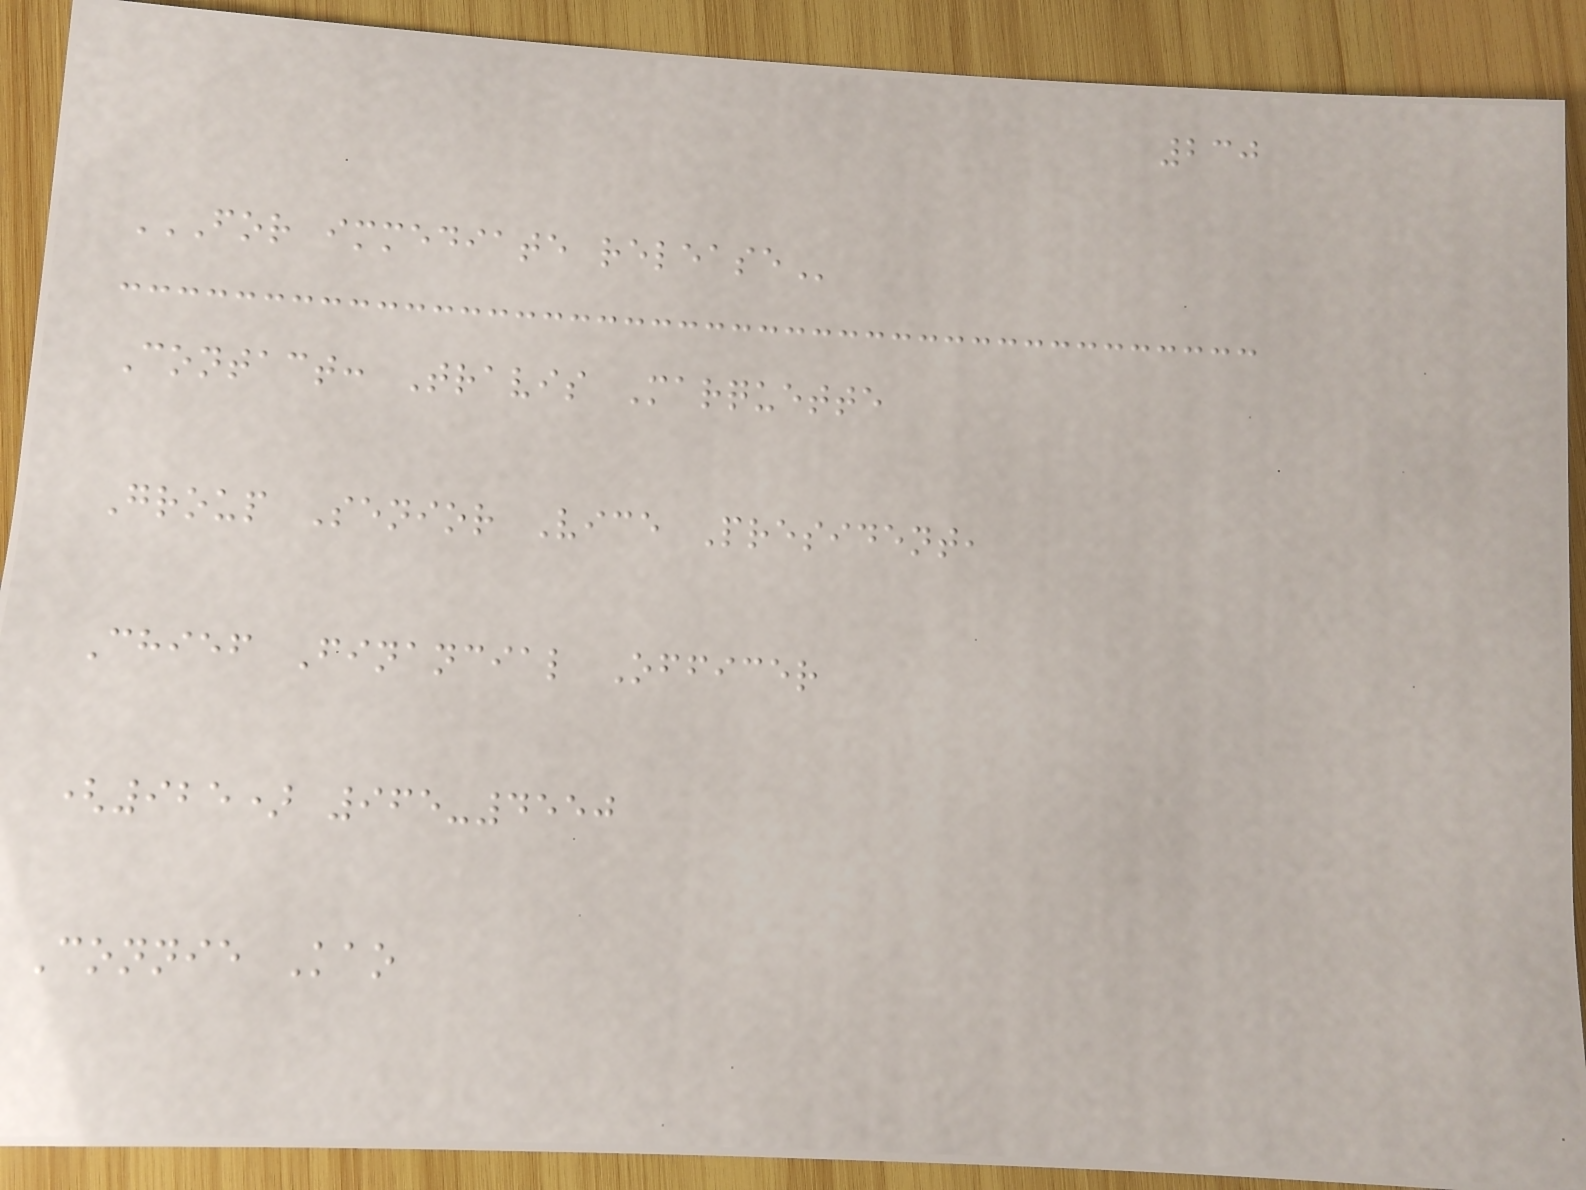230
FOR IMMEDIATE RELEASE
Contact: Travis Marquette
Group Senior Vice President,
Chief Financial Officer
(925) 965-4550
Connie Kao
